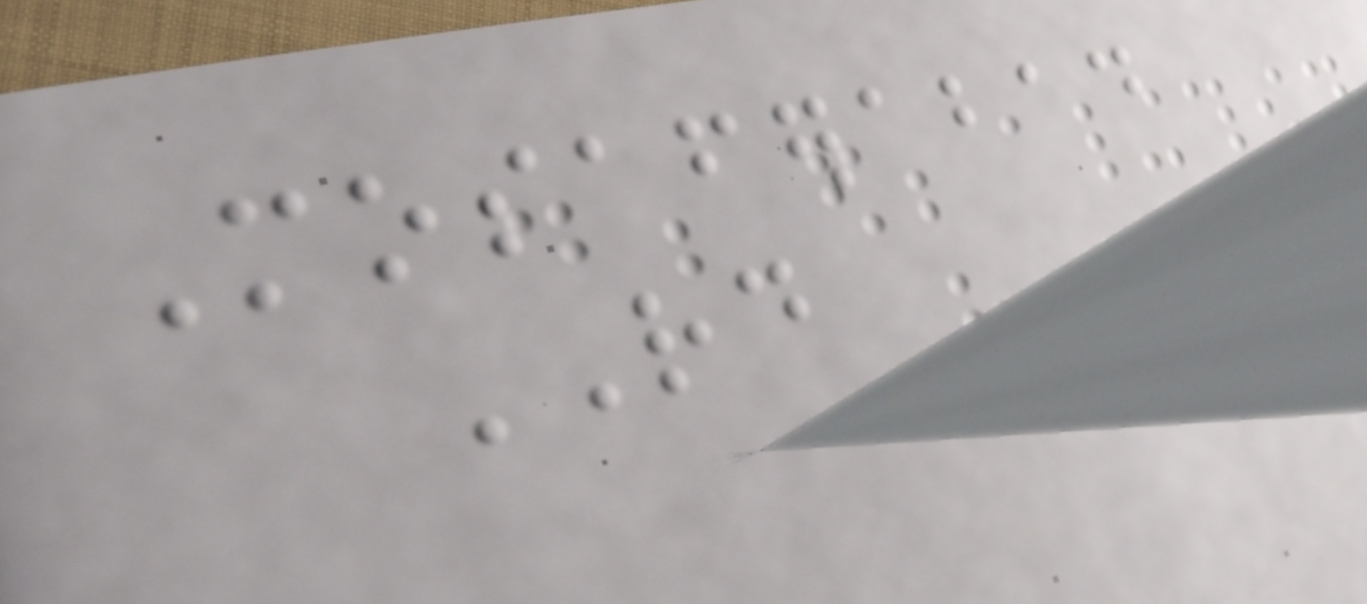Mosaferabad
RD
